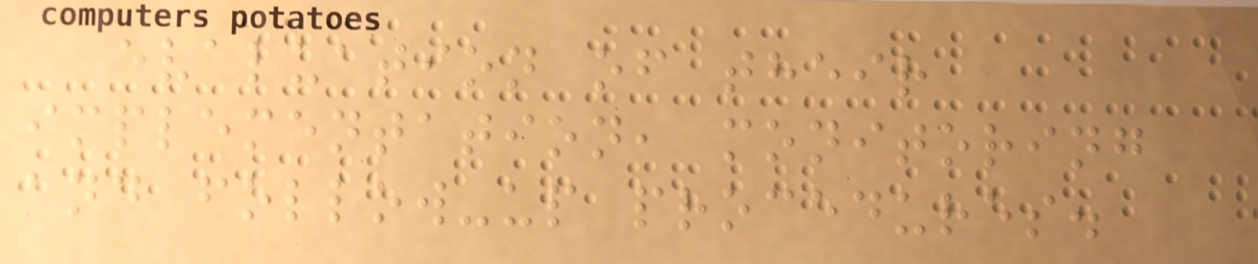evaluation of their
implementation, monitoring
and follow-up procedures.
